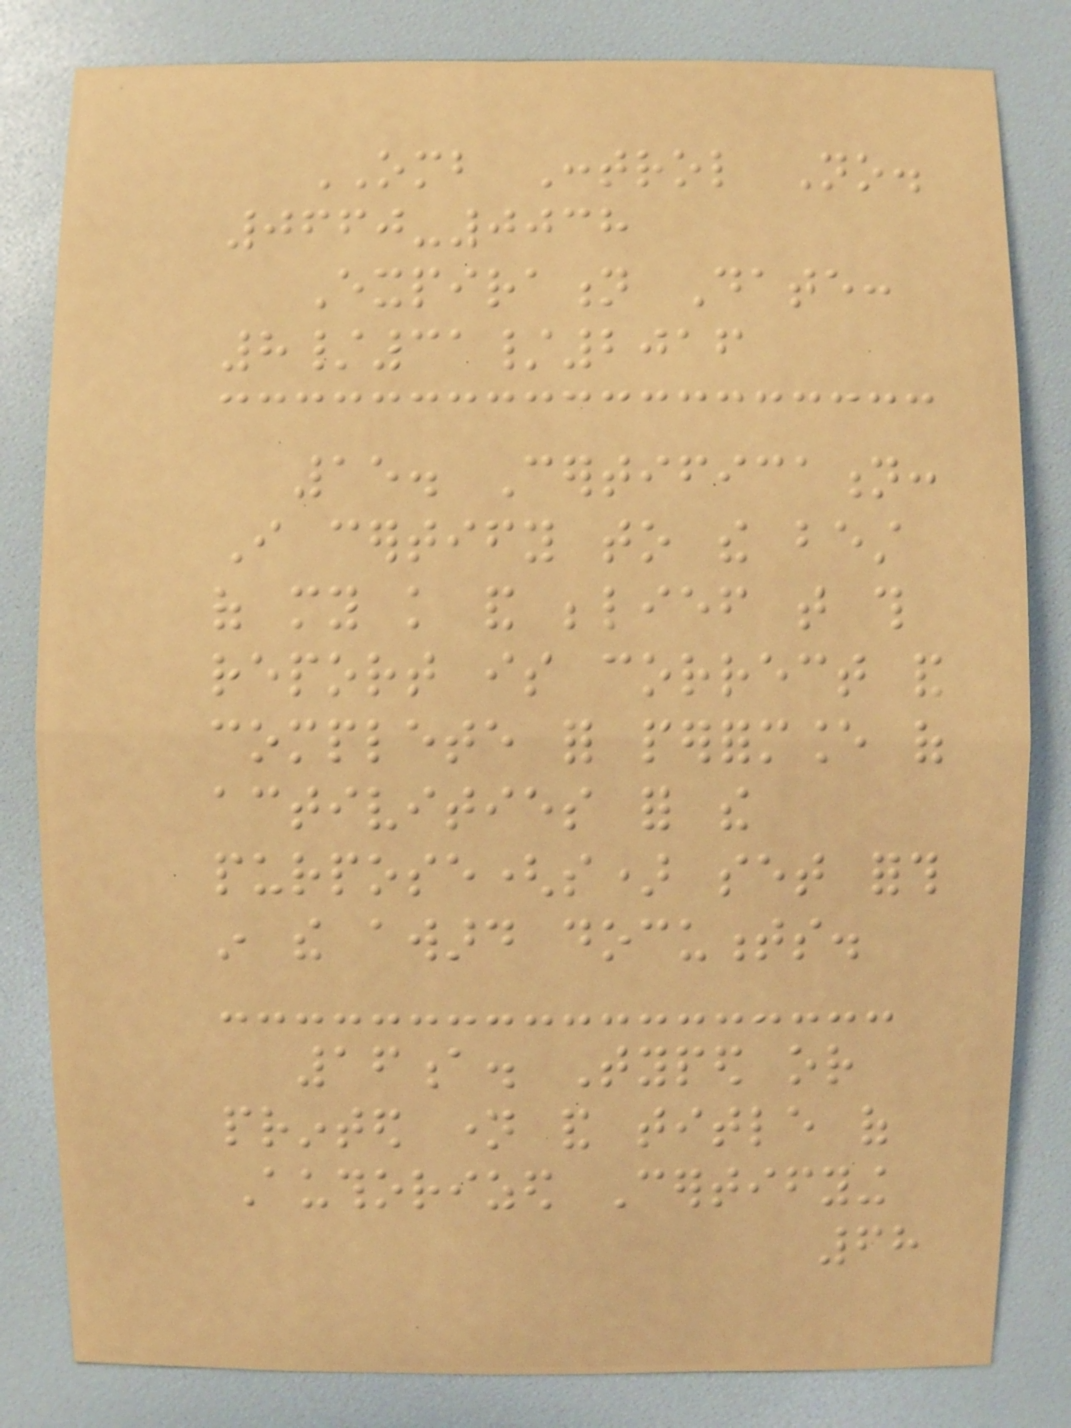OMB Control No.
0660-0038
Expiration Date:
8/31/2016
15. Certification:
I certify to the best
of my knowledge and belief that this
report is correct and
complete for performance of
activities for the
purpose(s) set forth
in the award documents.
16a. Typed or
printed name and title of
Authorized Certifying
68
